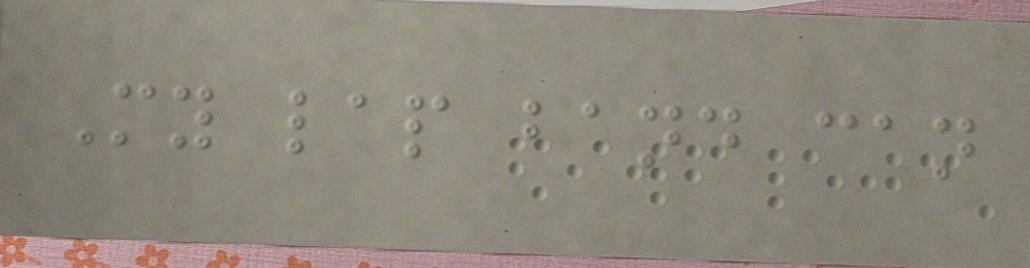My lap band can
